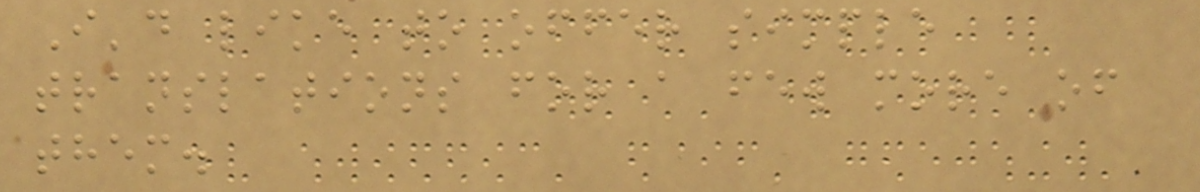I'd like to offer simple
translations for a few more of
them.
